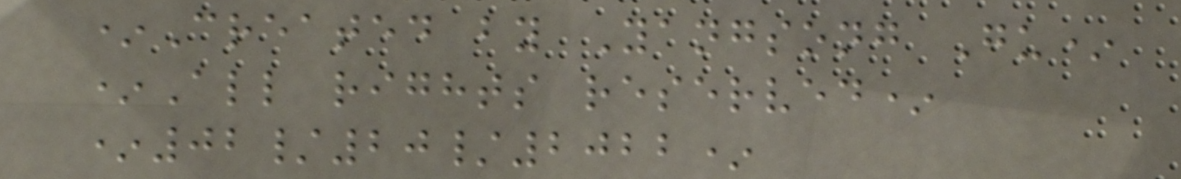*Created by Yangsong Gu*
*All rights reserved*
*02/20/2022*
